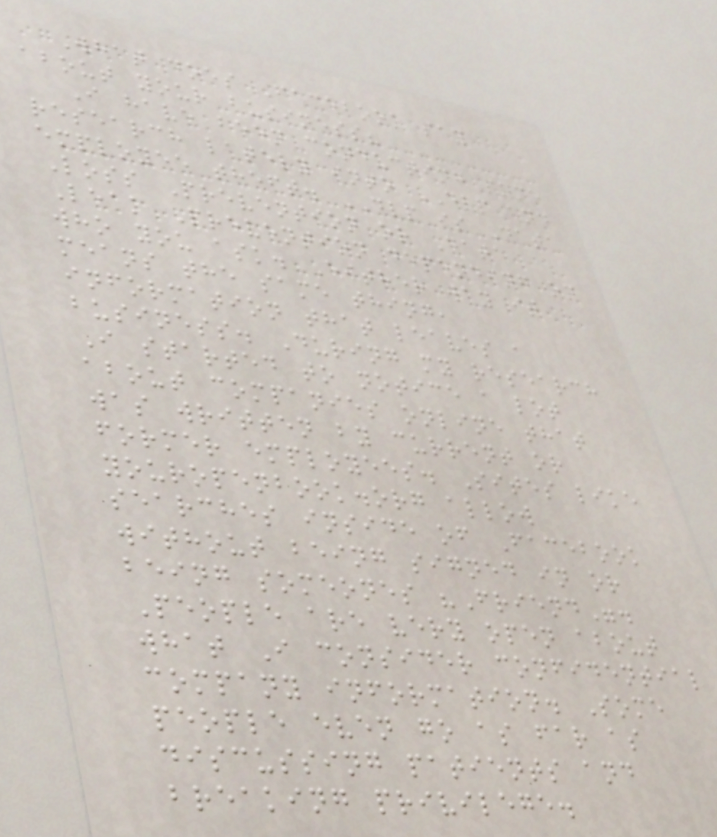What does Facebook say
about your business?
I have been conducting some
research lately into DLP and
employee theft. DLP is Data
Loss Prevention or Data
Leak Prevention depending on
who you ask. Either way it
means the same thing,
information that leaves a
business. During my research
I started to notice a lot
about companies online that
was written by current or
former employees. Sites like
youropenbook.org allow
searches inside of Facebook
without being signed in or
being someones "Friend".
People are very open about
what I consider confidential
company information. Some
people even go as far as
discussing patients and
breaking privilege.
